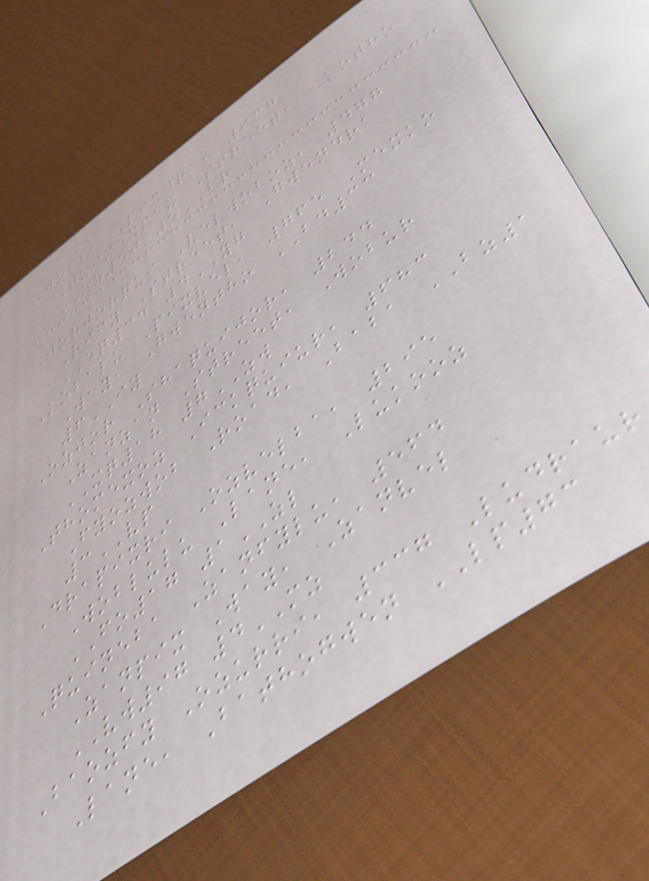Wobba Pixdra, 937
Quimexmex Street, Kotho
OZ50 5BR
Jorjorqui Velwoboz, 477
Rify Street, Gwendra
EQ34 4YG
Kobalu Pixvel, 765 Mexko
Way, Gwentho BD33
6IY
Ozjor Shaquijor, 244
Zanzan Street, Wobur
XQ18 7ZW
Thomexoz Ickquiur, 683
Fyozwob Road, Baba BZ1
3VP
Drapixri Ozvelba, 295
Woblulu Lane, Lukooz
FO17 1ZL
Quineba Zanfylu, 564
Zanpix Way, Zanvel
VW97 4MZ
Baozfy Ozurri, 337 Ludraur
Lane, Bathogwen LP73
